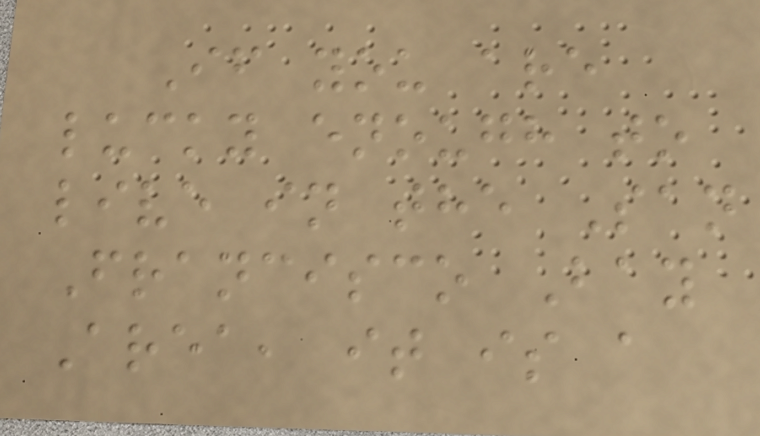If you are
lucky enough to
live in the San
Francisco Bay
Area, it is a
